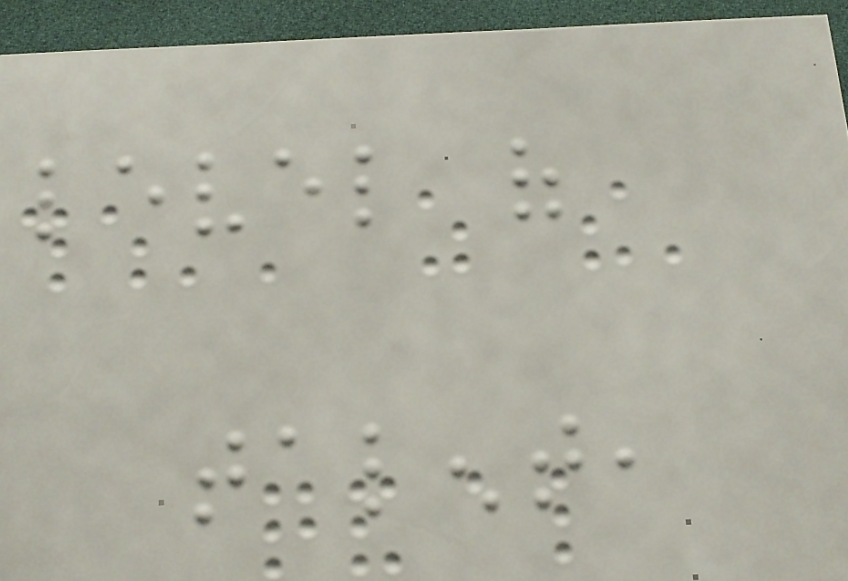level of
talent,
